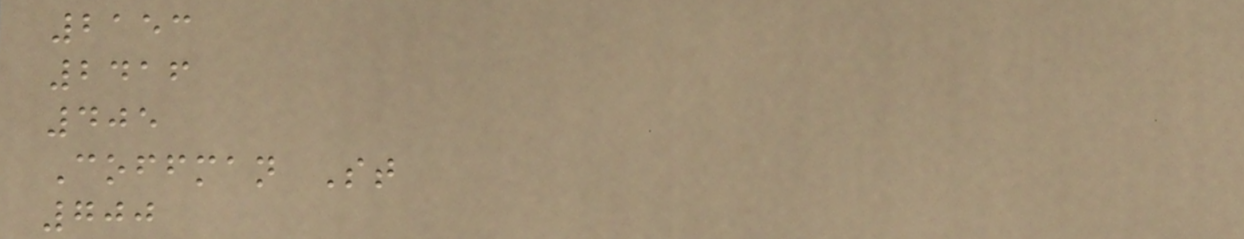2153
2416
405
Coffman St
700
